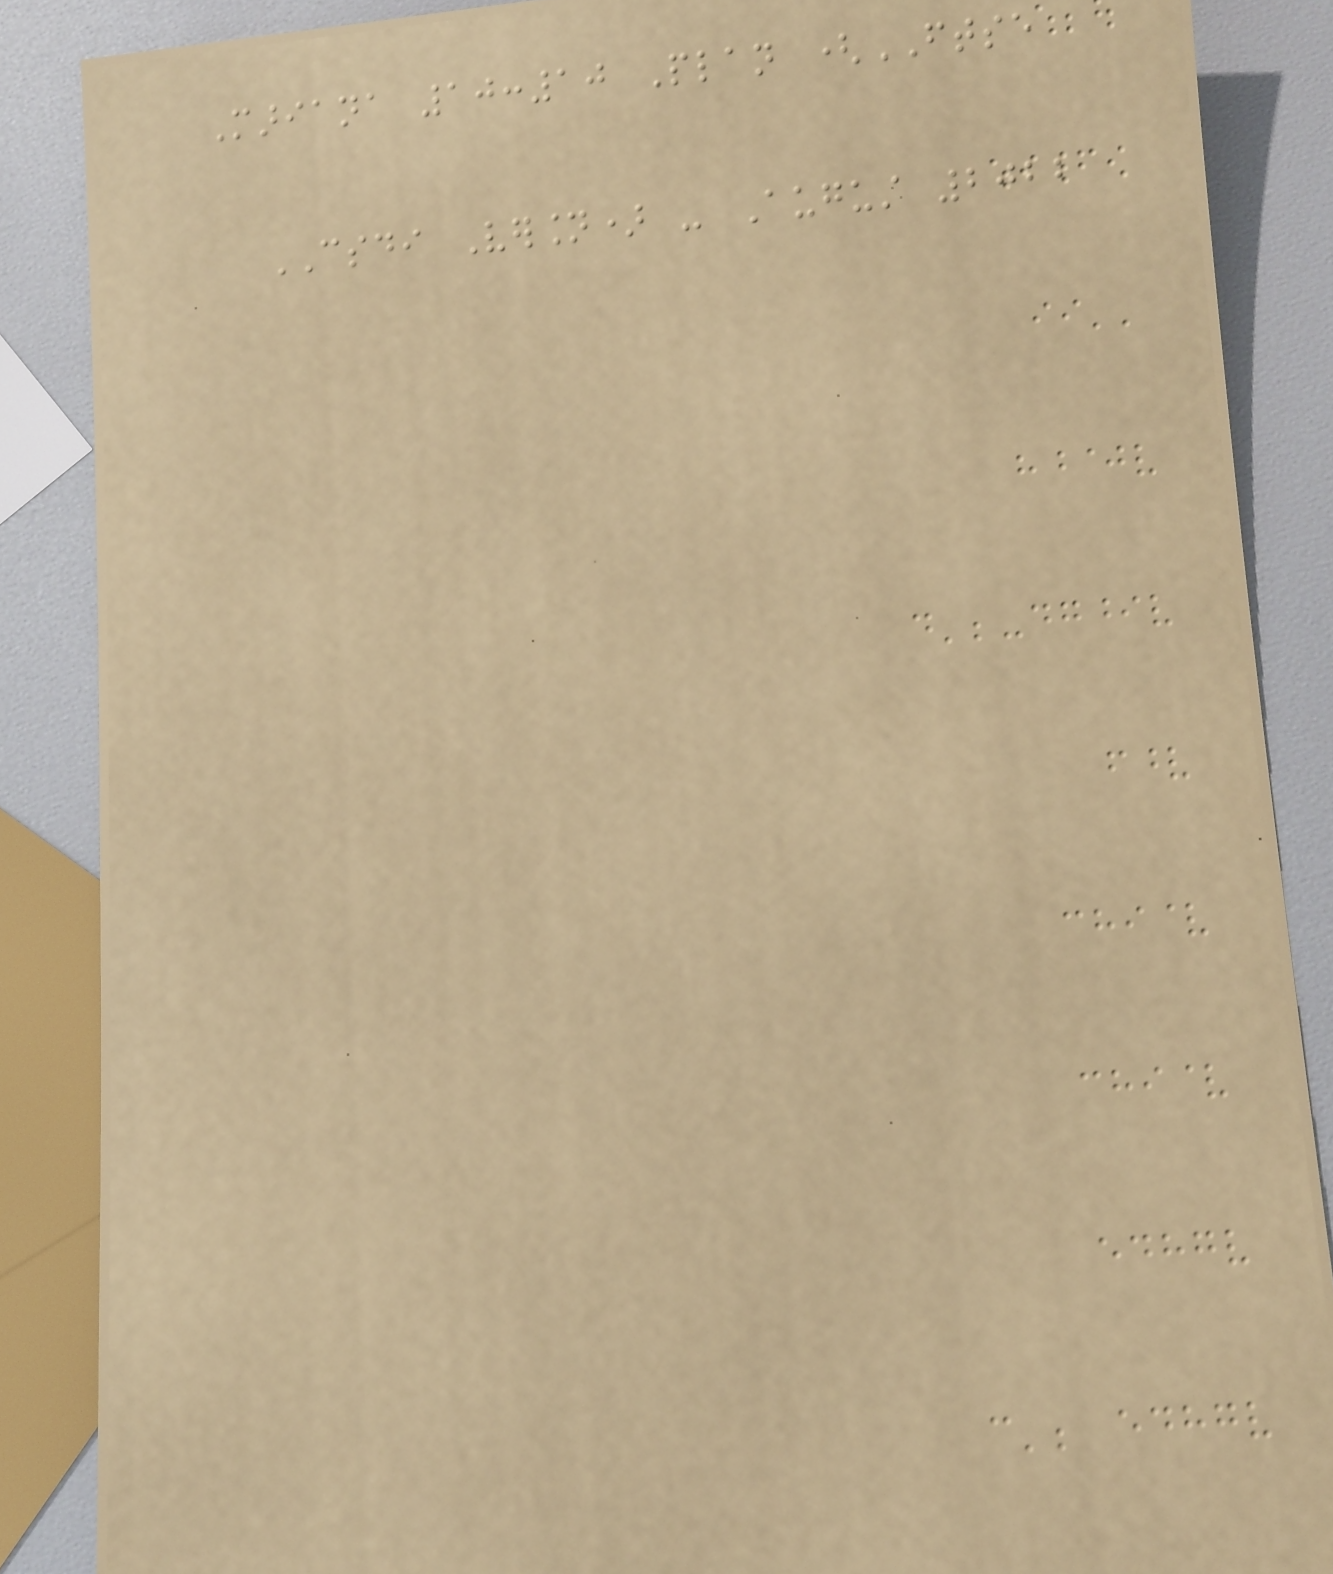Mariana 10:10 Plan (FTSE
CSDI Version) - August 2022
